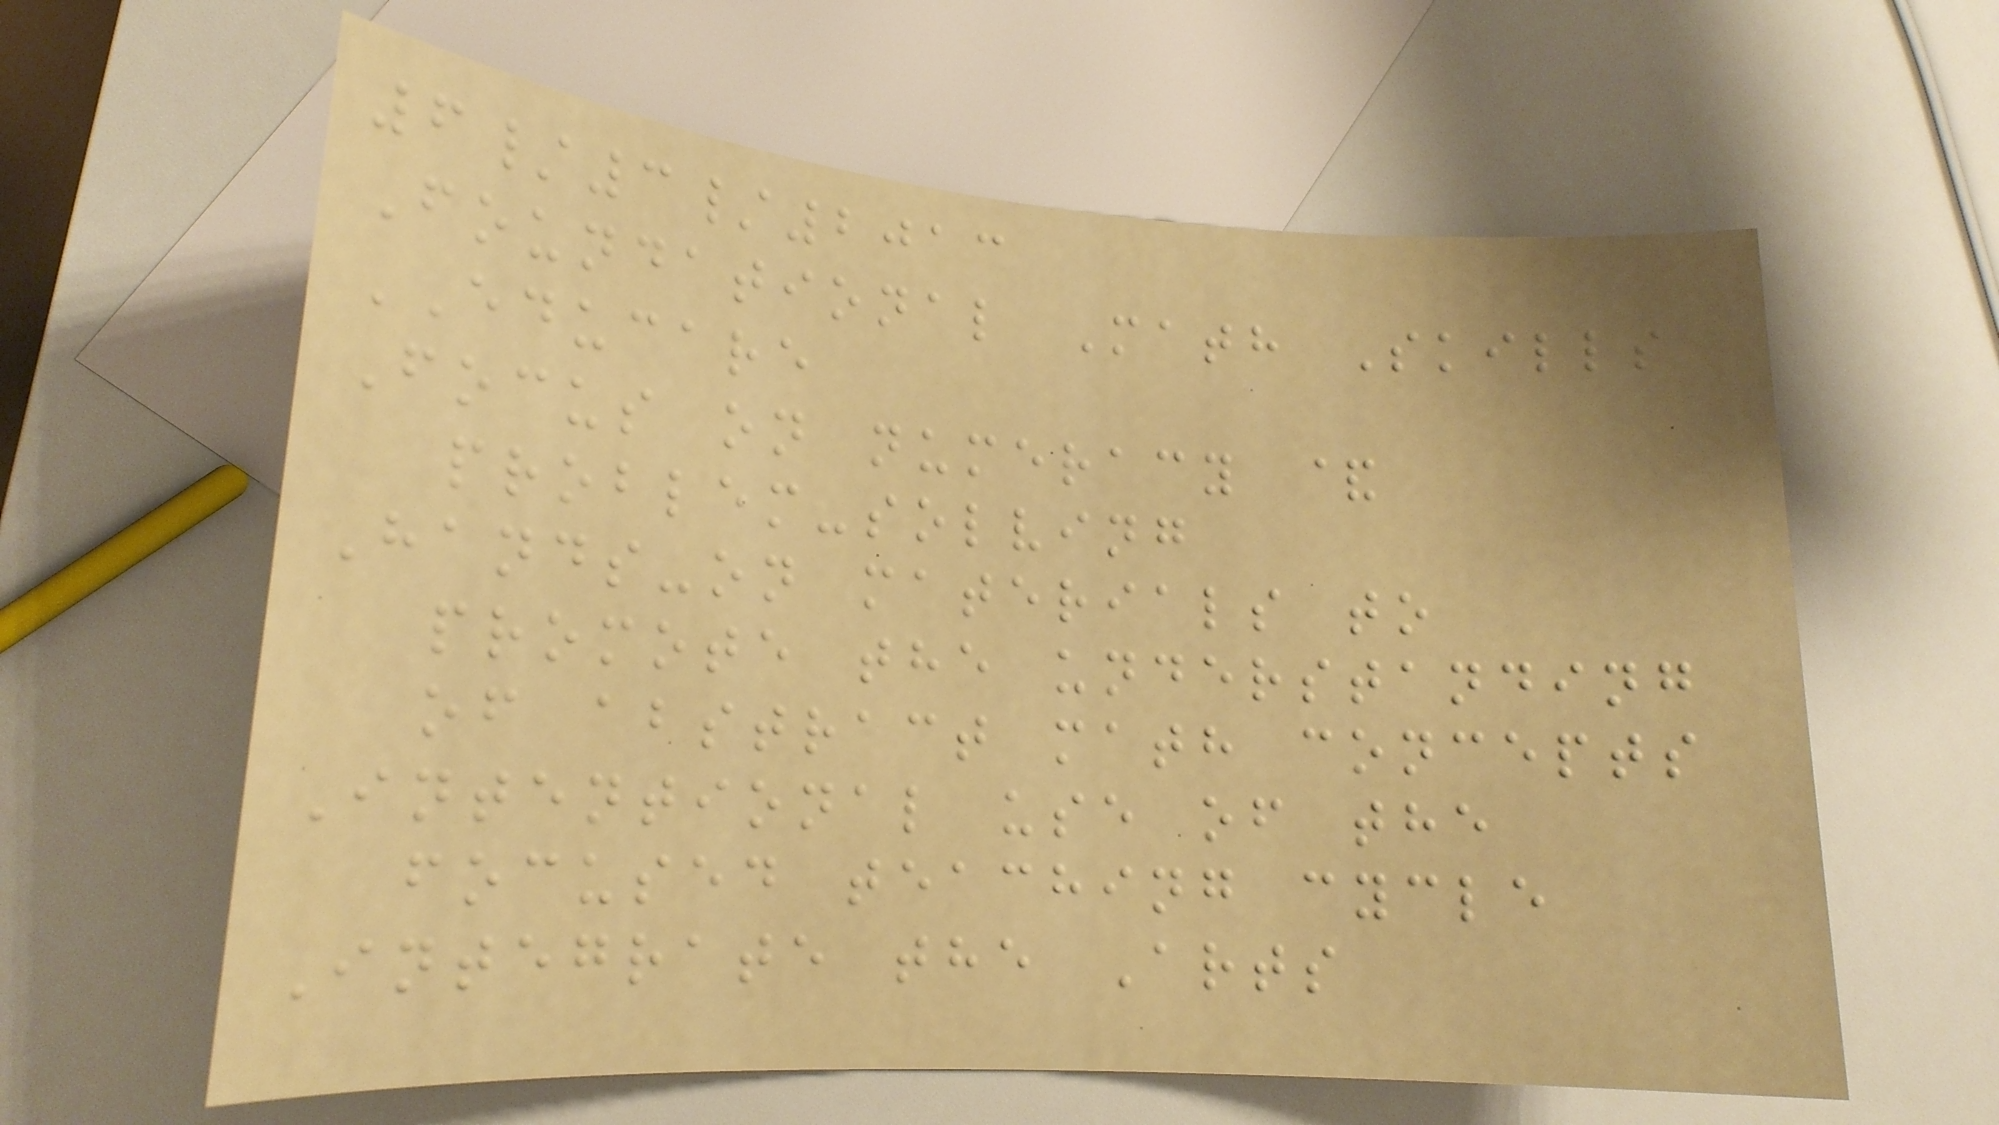6/3/2013
Foundational Math Skills
EDUCARE
Focus on numeracy &
problem-solving
Hands-on materials to
promote the understanding
of abstract math concepts
Intentional use of the
focused teaching cycle
Integrate the Arts
